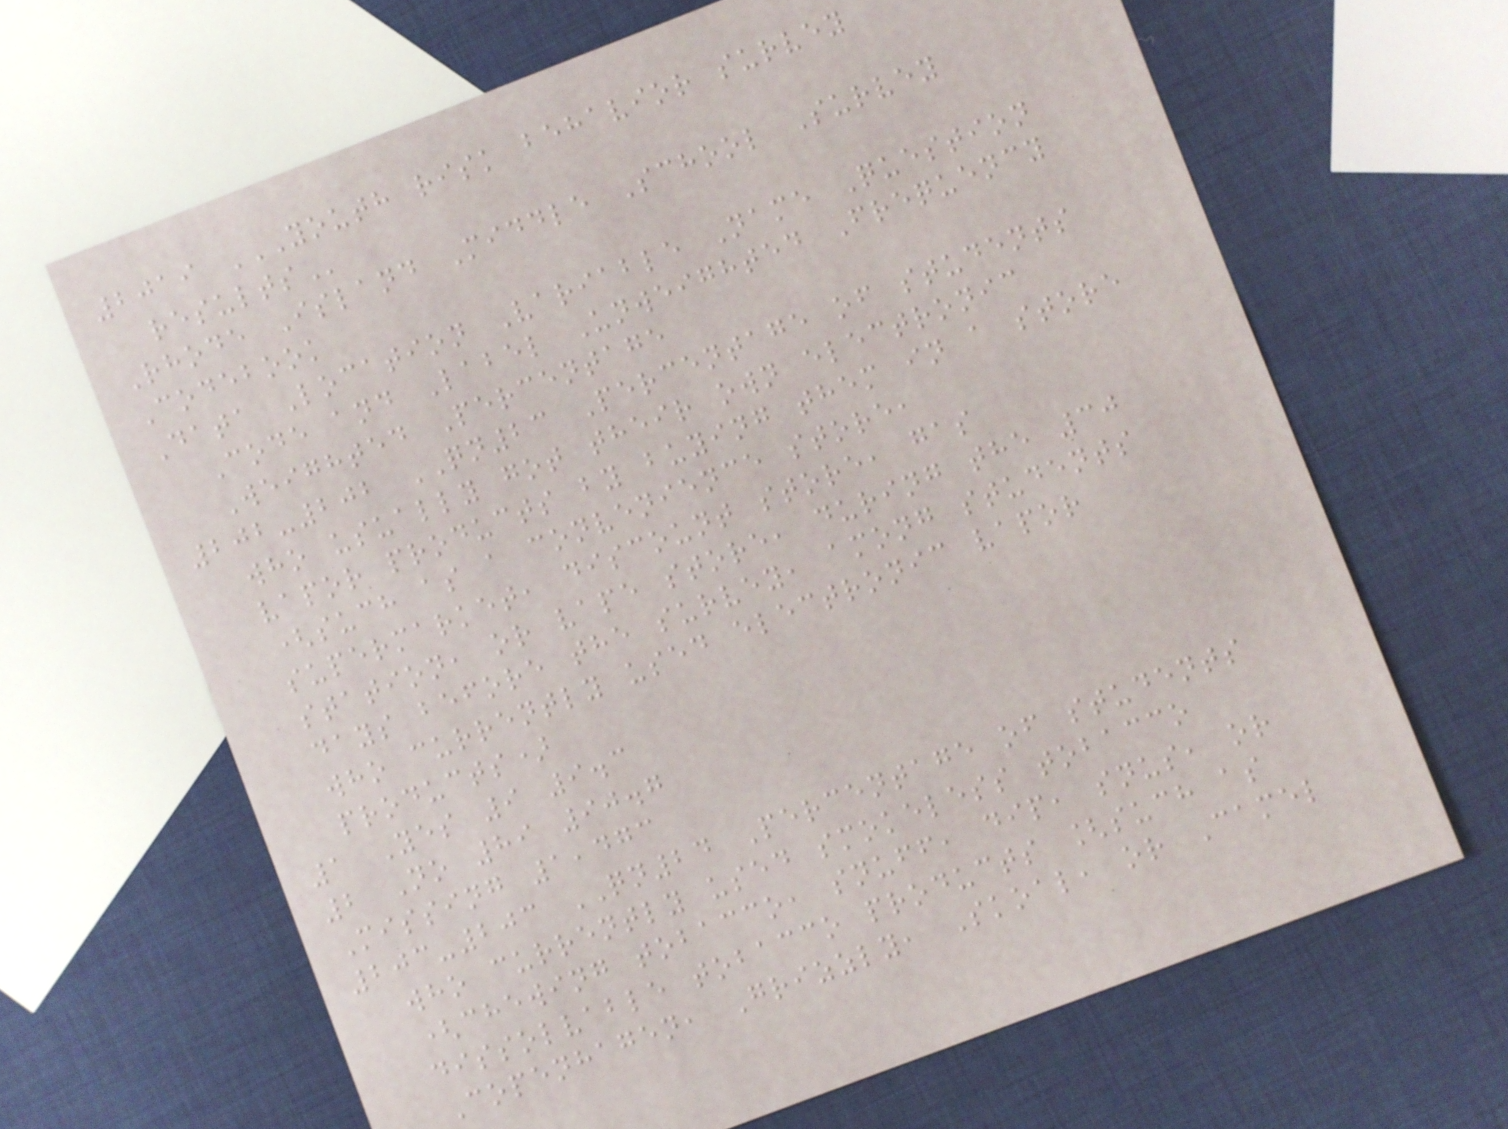2019 YOUTH RISK BEHAVIOR SURVEY
RESULTS
Rhode Island Middle School Survey
Codebook
Data Location Variable Name Question
Code and Label Unweighted Frequency
Weighted Percentage
202-202 QN23 Percentage of students
who usually got their own electronic
vapor products by buying them in a store
(such as a convenience store,
supermarket, discount store, gas
station, or vape store, during the 30
days before the survey, among students
who currently used electronic vapor
products)
1 Yes 9 9.3
2 No 89 90.7
Missing 1,473
203-203 QN24 Percentage of students
who currently used smokeless tobacco
(chewing tobacco, snuff, dip, snus, or
dissolvable tobacco products [such as
Copenhagen, Grizzly, Skoal, or Camel
